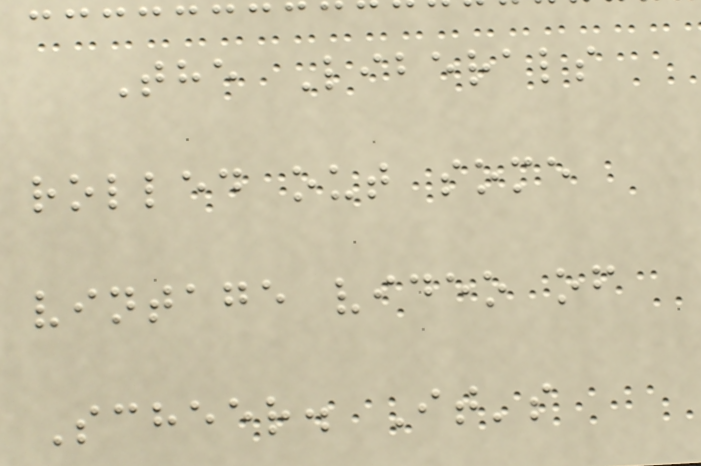The Liberals
rolled out some
vintage video of
Scheer. It's
